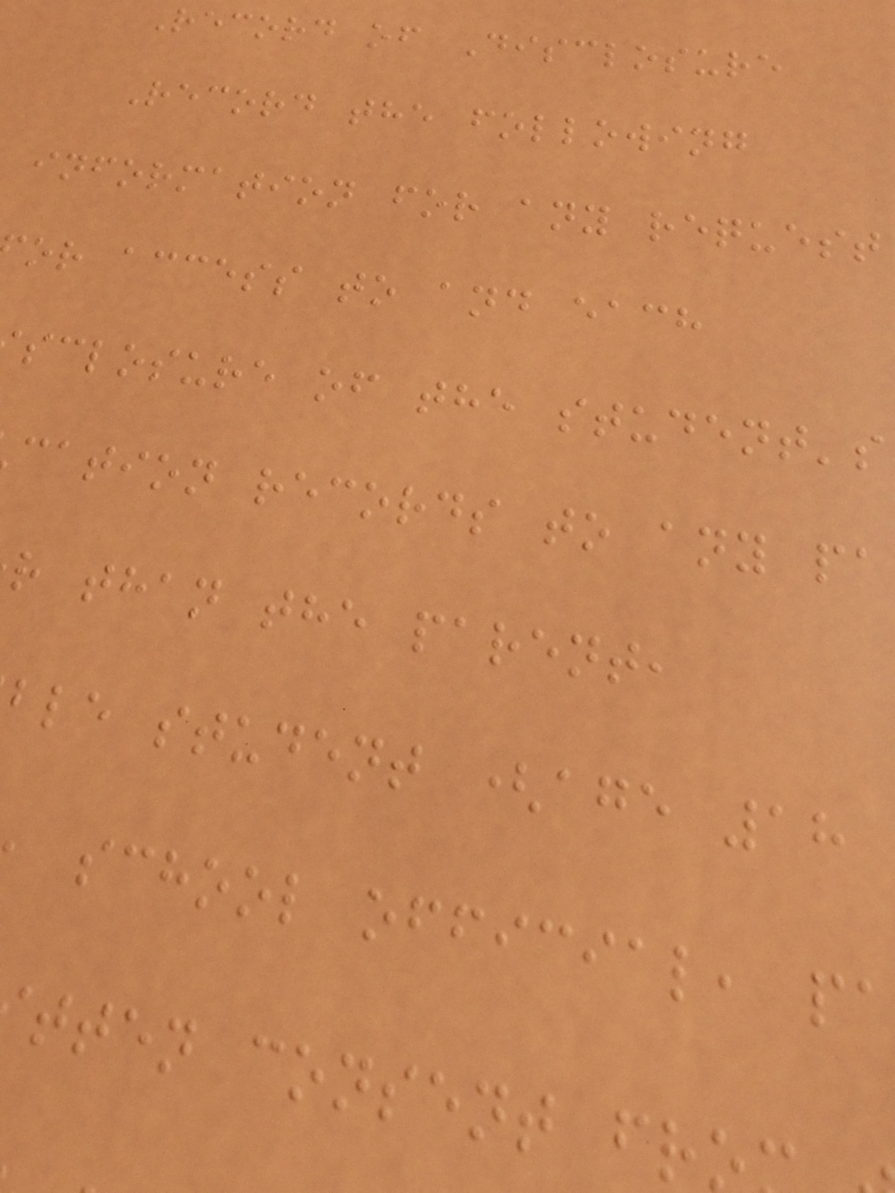Record of Disclosure
Record the following
information for any request
or access to and each
sclosure of the student's
cation records to any pa
r than the parent,
ble student (age 18
school official, pa
tten consent fr
